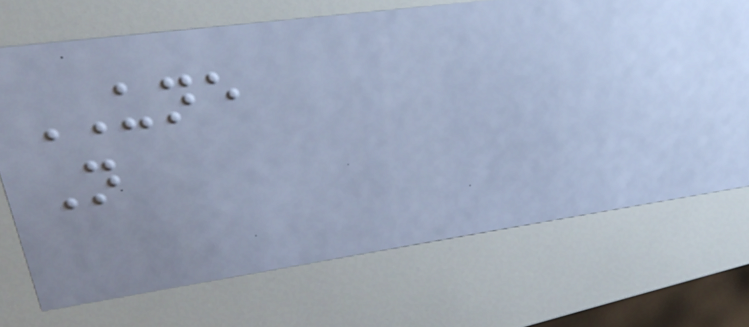UNE
N
